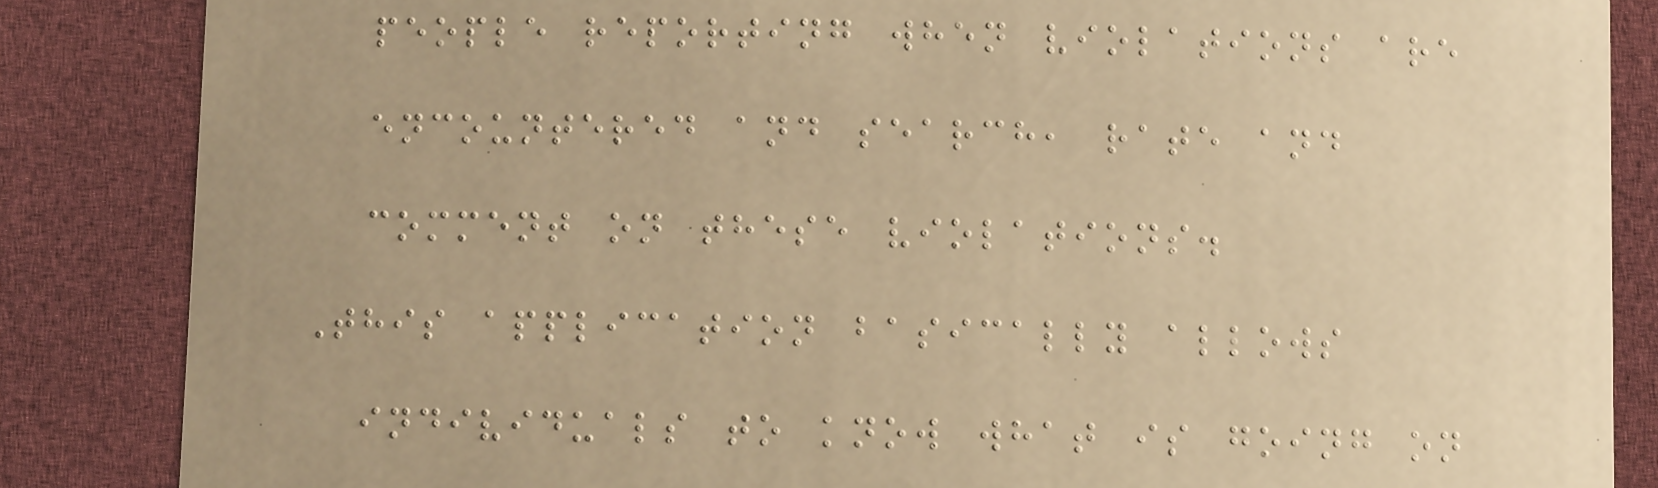people reporting when violations are
encountered and search, rate and
comment on these violations.
This application basically allows
individuals to know what is going on
